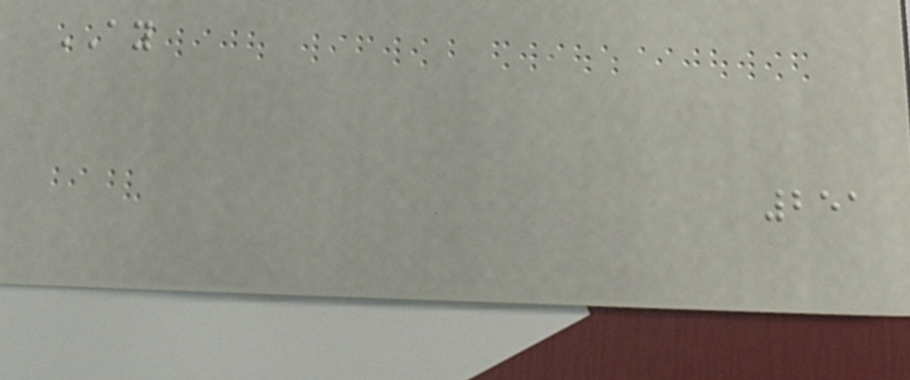AY
251
